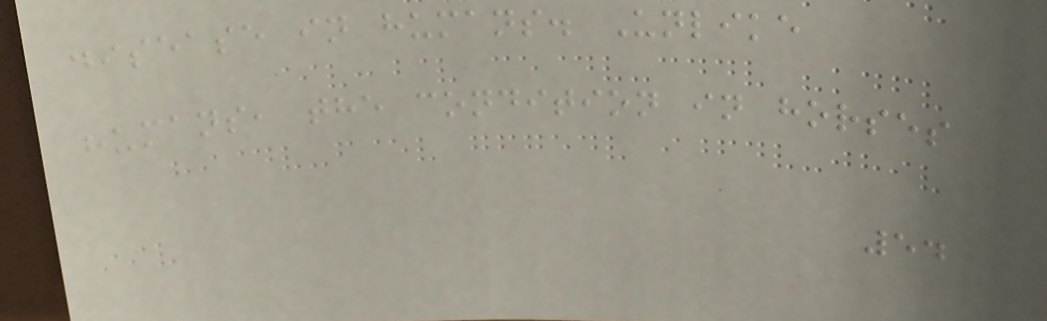disease in humans. Unlike
humans, the condition in horses
54
